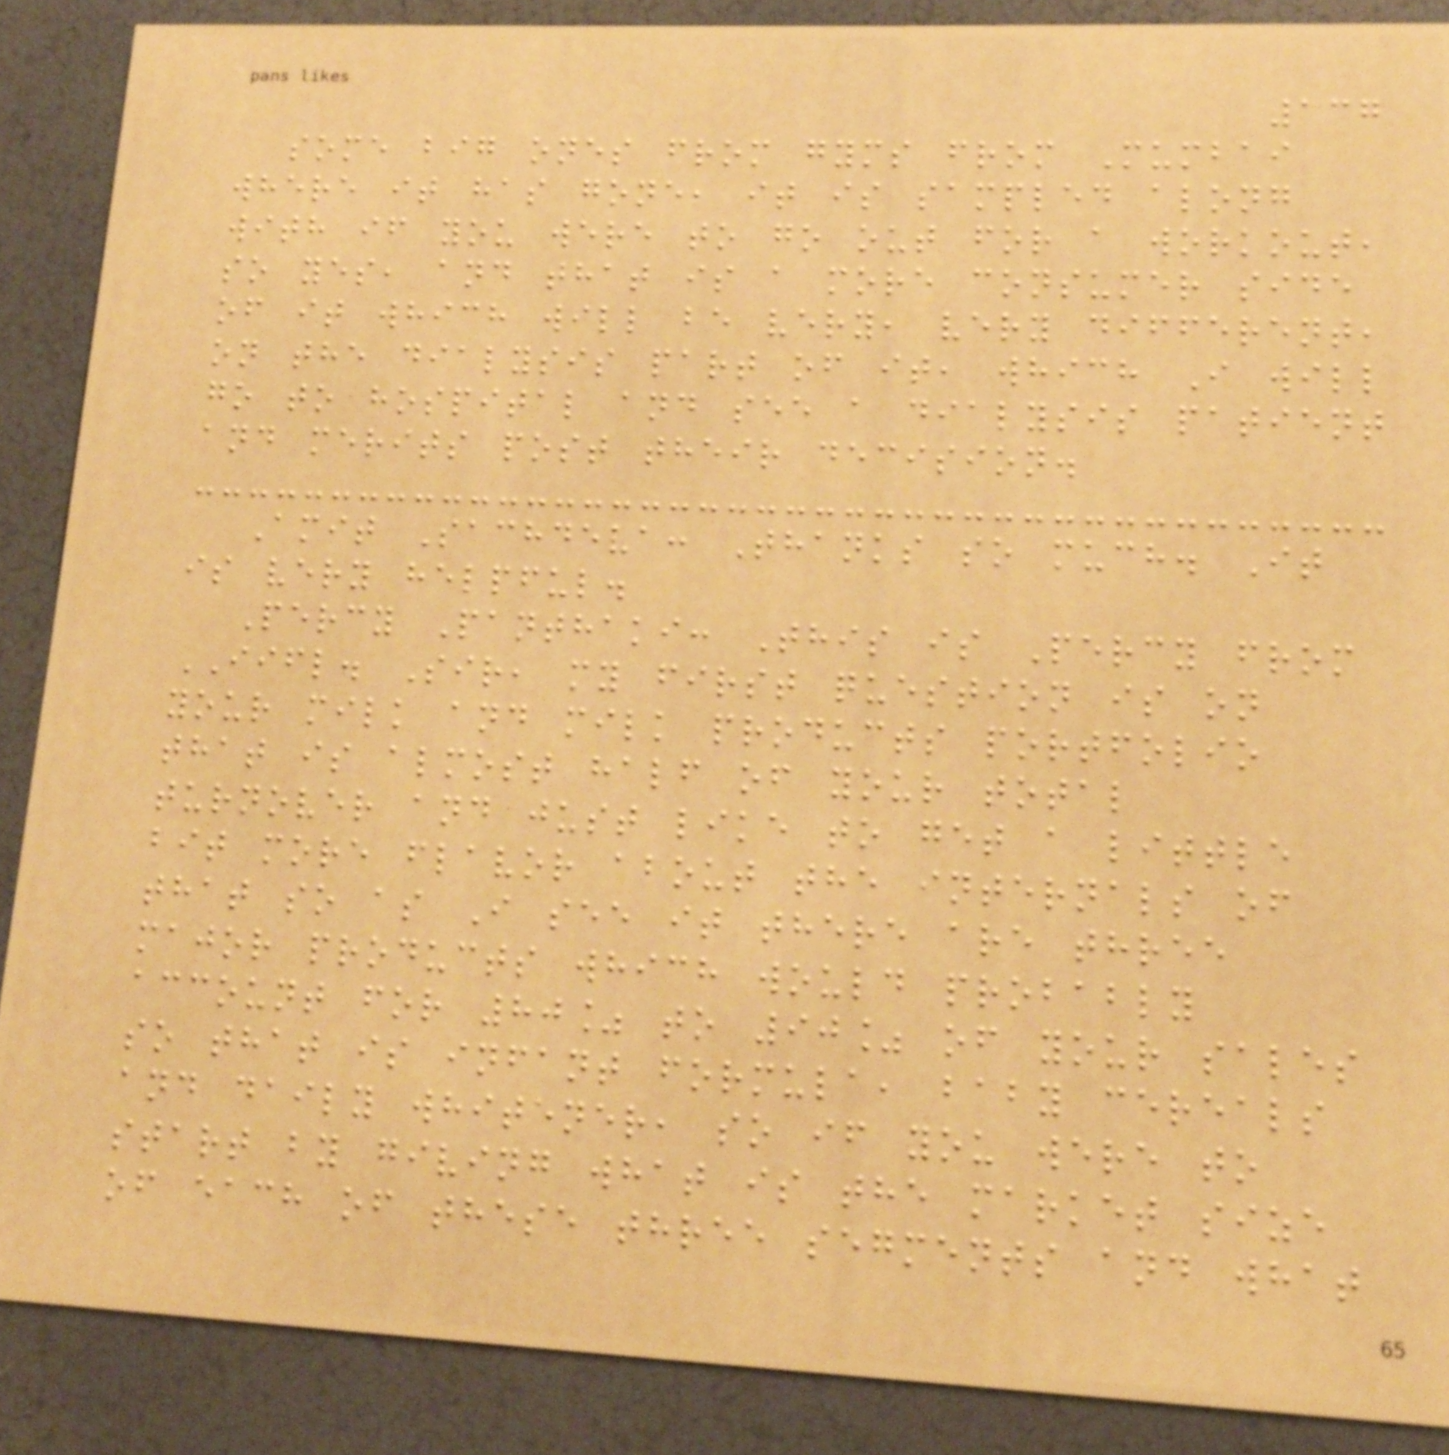137
some big ones from gyms from Mumbai
where it has gone, it is sampled along
with if you were to go out for a workout,
so yes, and that is a more consumer side
of it which will be very, very different,
on the dialysis part of it, which I will
go to hospital and see a dialysis patient
and merits post their decision.
Amit Sachdeva: Thanks so much. It
is very helpful.
Percy Panthaki: This is Percy from
IIFL. Sir, my first question is on
your milk and milk products portfolio
that is almost half of your total
turnover and just like to get a little
bit more flavor about the internals of
that so as I see it there are three
major products which would probably
account for 80% to 90% of your sales
so that is infant formula, baby cereals
and daily whitener, so if you were to
start by giving what is the market size
of each of these three segments and what
